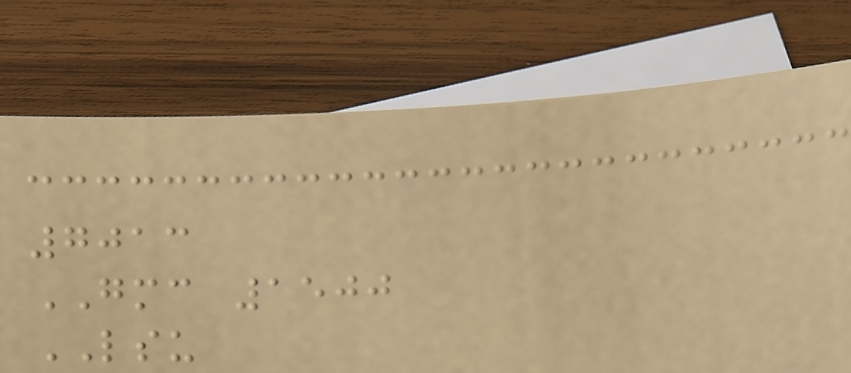7013
GMC 1500
LSU
